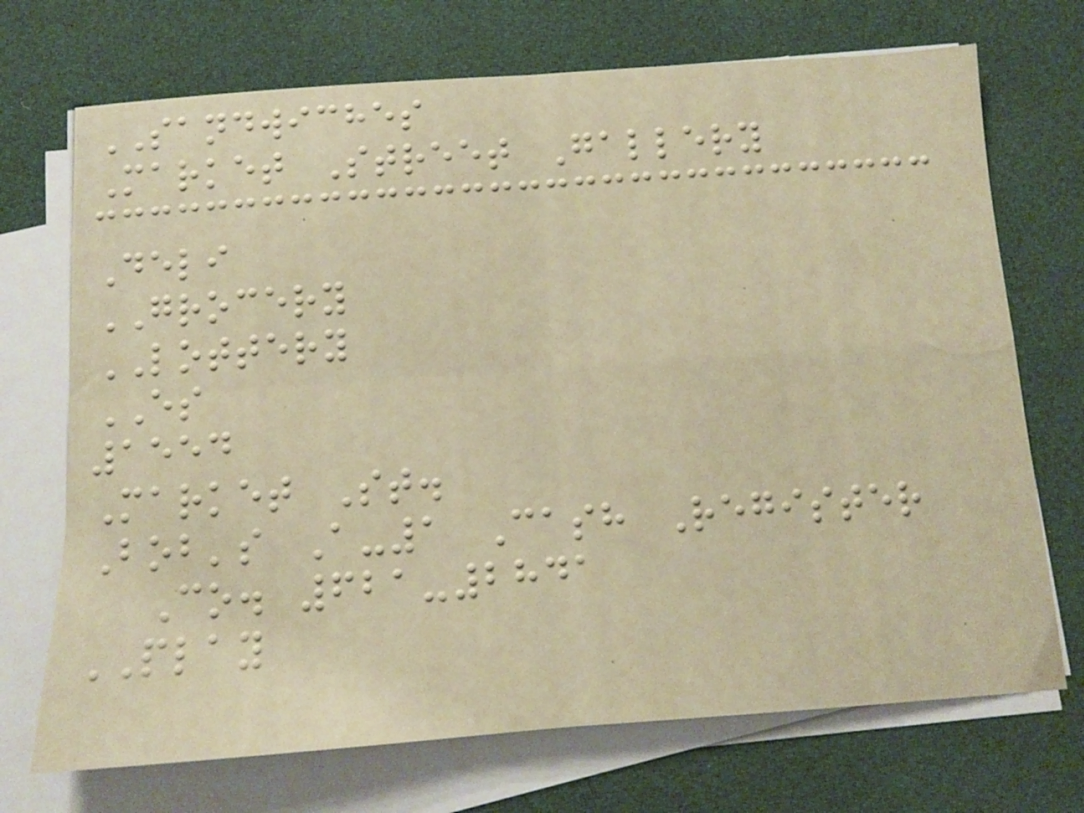SANDWICHES
Market Street Gallery
Deli
GROCERY
LOTTERY
ES
1554
Market St.
Bob's A-1 Cash Register
Co. 621-2841
PLAY
